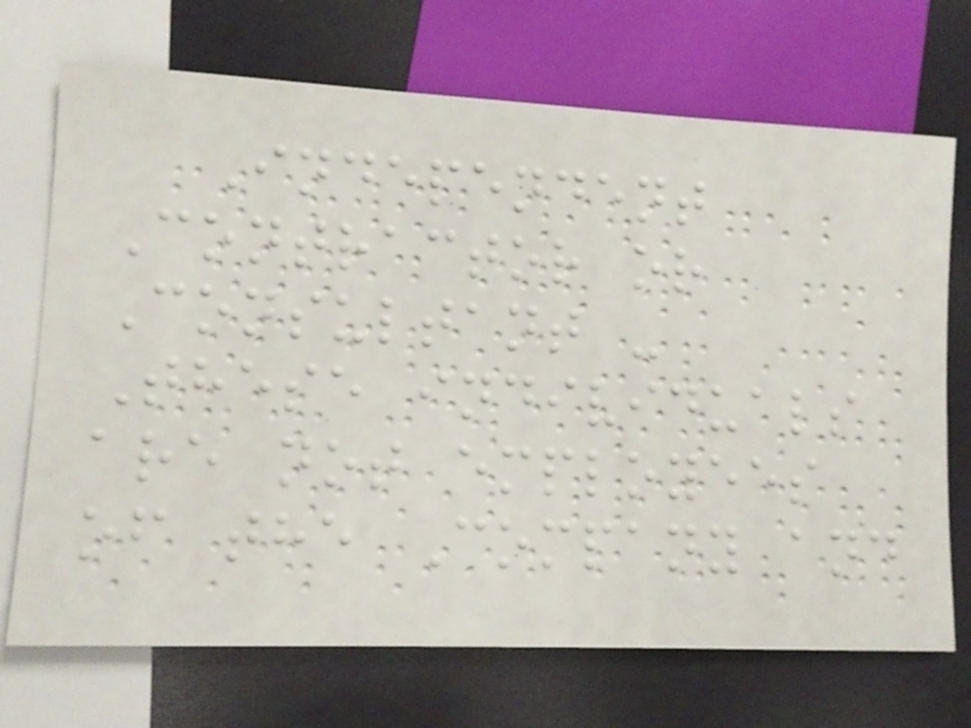Independent
Contractor or
Consultant -
These individuals
are not employees
of the Company and
